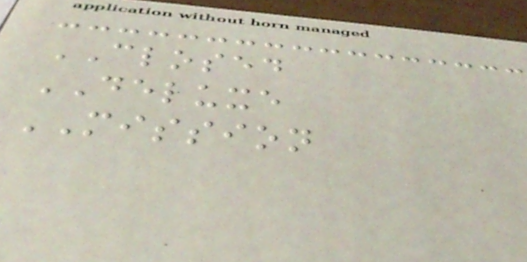CLOSED
DELUXE
MISSION
